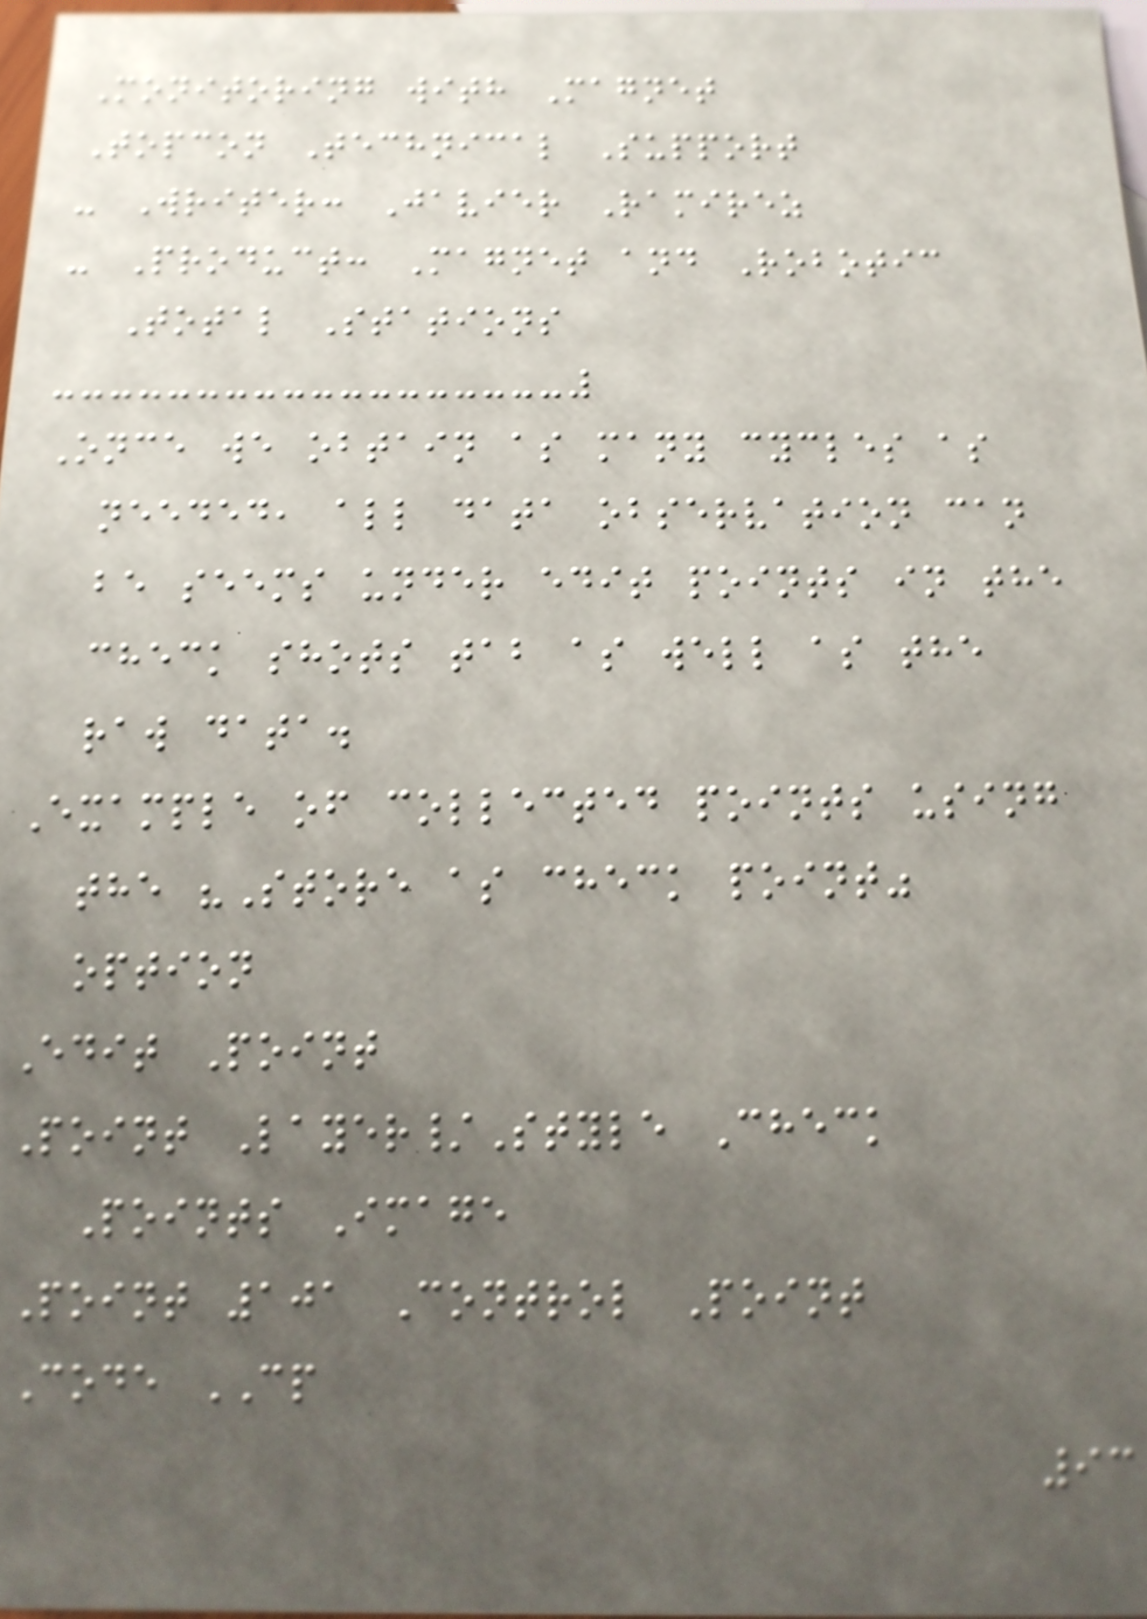Monitoring with Magnet
Topcon Technical Support
- Writer: Javier Ramirez
- Product: Magnet and Robotic
Total Stations
Once we obtain as many cycles as
needed, all data observation can
be seems under edit points in the
check shots tab as well as the
raw data.
Example of collected points using
the "Store as check point"
option
Edit Point
Point Layer/Style Check
Points Image
Point 101 Control Point
Code CP
93
